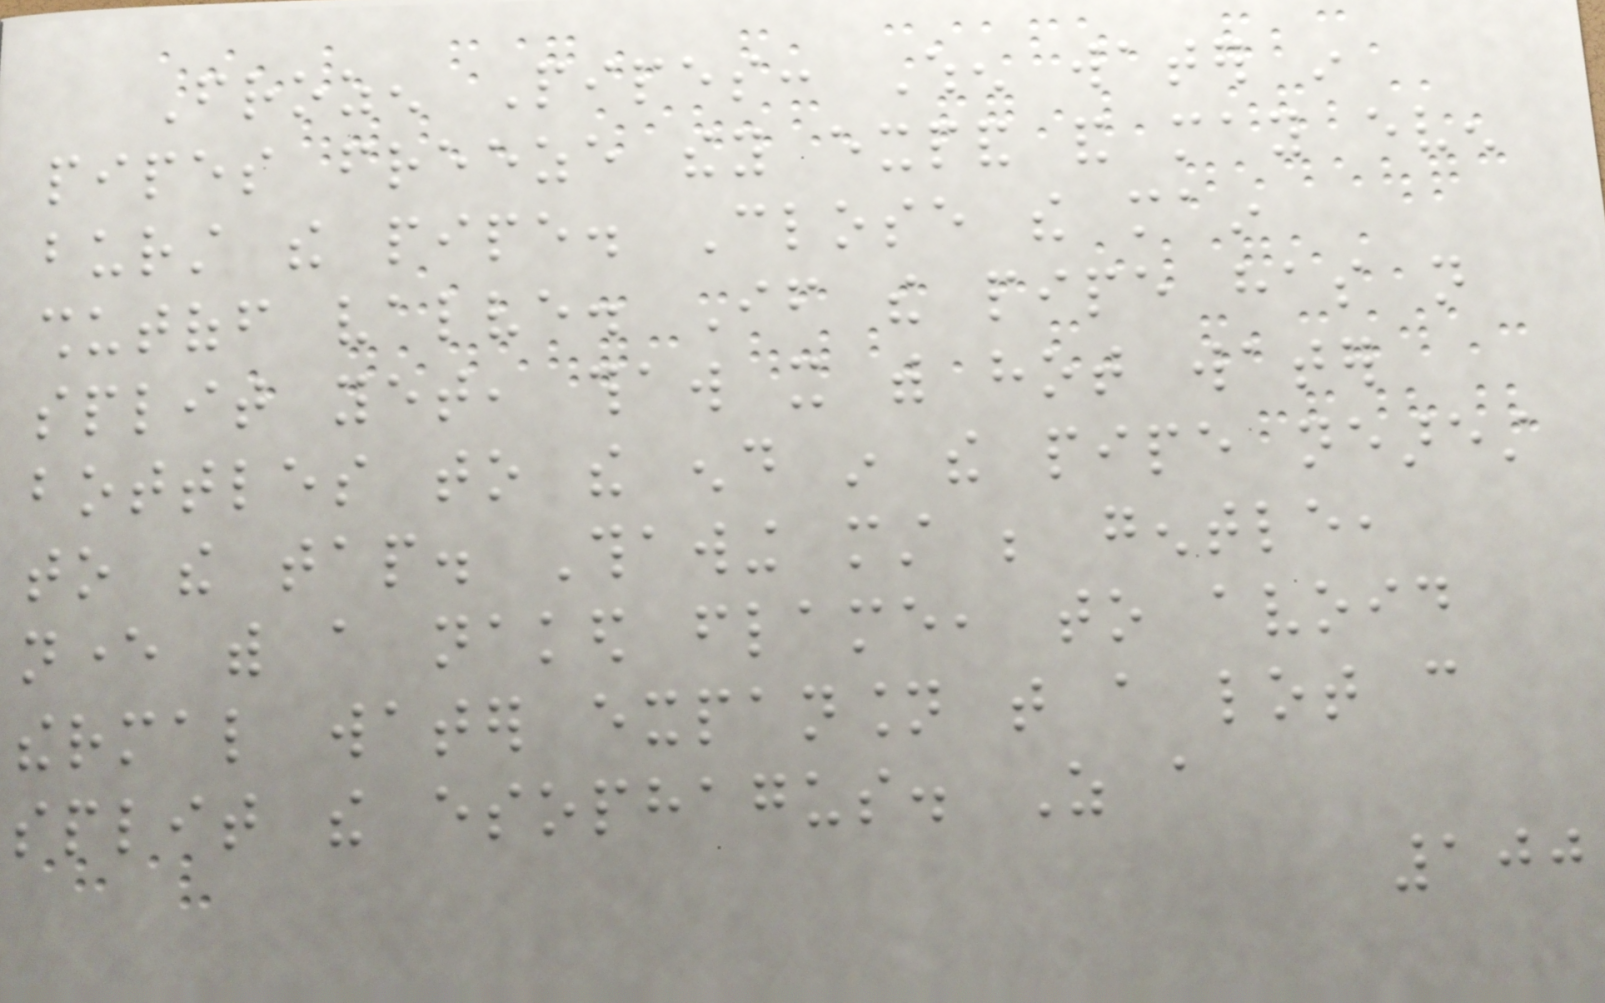Frozen Pipes: When water in
pipes freeze they expand and may even
burst the pipe. Close the main
shutoff valve. If the pipe has not
split yet, thaw it with hot water
bottles to the end in the pipe nearest
to the tap. Thawing must be gentle,
never with a naked flame, to avoid
thermal water expansion that a lot can
split the esophagus. As a
100
